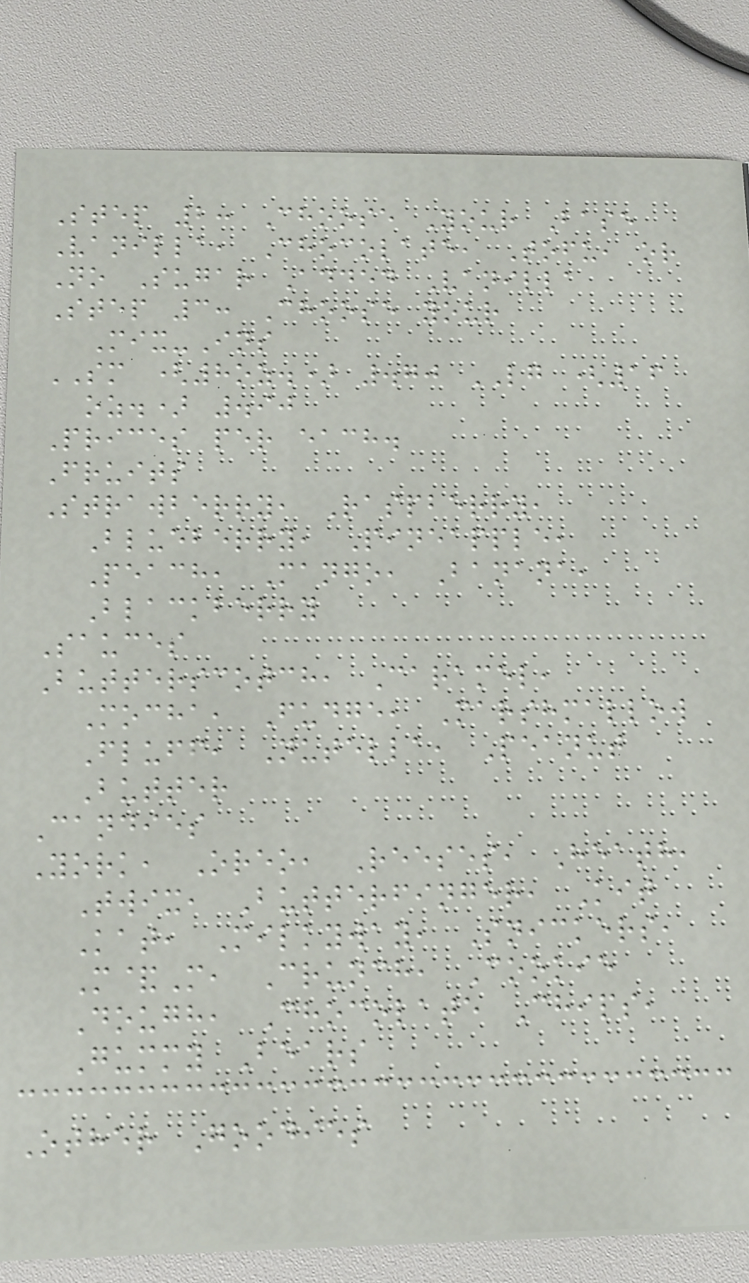Step 2: Choose Your Base
Vanilla, Chocolate, Tofu, or
No Sugar Added Vanilla
Step 3: Choose your
Mix-Ins
SM (8oz.) .70 LG (16
oz.) .90
Prices per each.
Fruits
Strawberry, Raspberry,
Blueberry, Pineapple,
Peach, Mango, Banana,
Blackberry
Sauces
Butterscotch, Caramel,
Mocha, Fudge, Marshmallow
Fluff, Nutella, Peanut
Butter
Candies
York, Oreo, Reeses, Heath,
Twix, Butterfinger, Kit
Kat, Milkyway, Snickers,
M&M, Crunch, Cookie
Dough, Chocolate Chips,
Gummy Bears
Other Goodies
